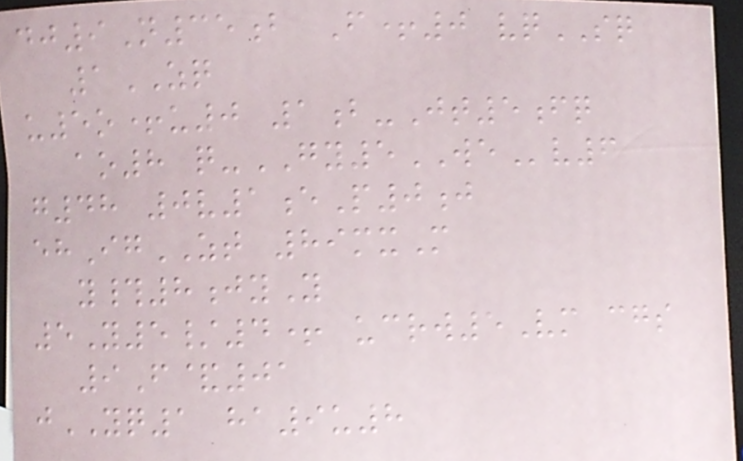dj9N35b F+0 vqSQ
1ZQ
u5o+u0 1b-Jt5fq
ao8 q-GY5WEv6
g48 0v1eP0j
ehIgZT 89mxM
y#8jyY
5Y5/4+ ucrw5Vm cgs
9F&01
jYQ1 ha9u8
